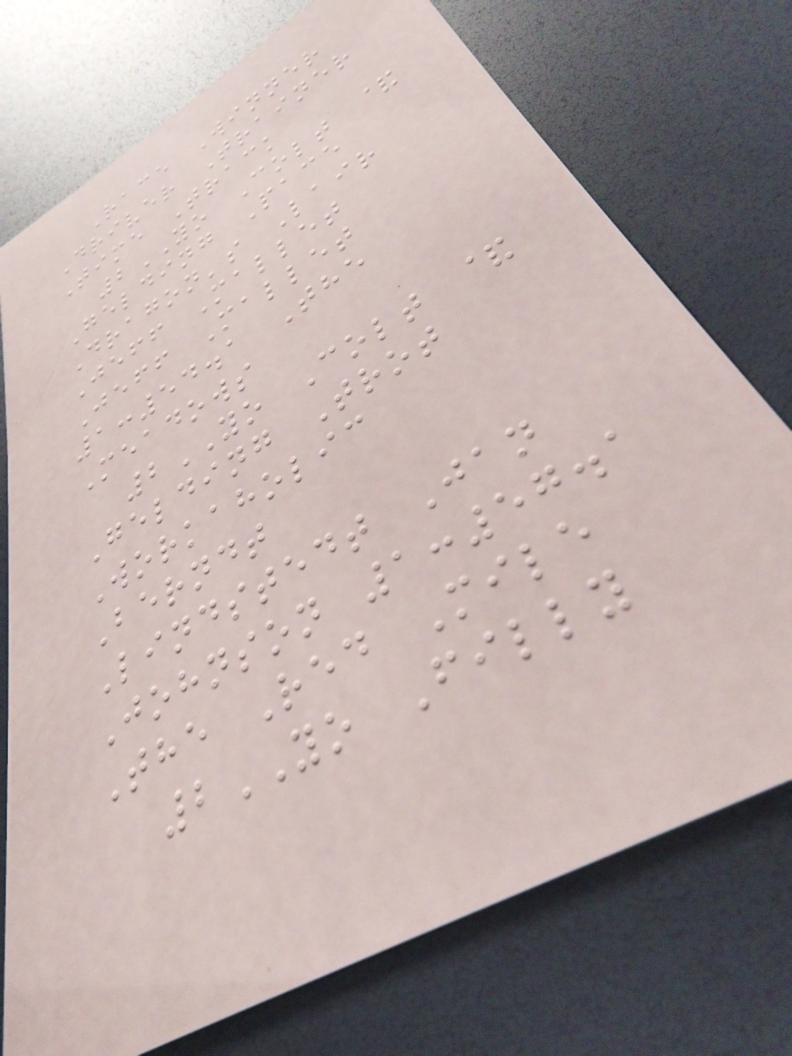Race Winner
Driver Trainer
Time Track
2YO Colt &
Gelding Pace
Dragon's Lair
Jeff Mallet
Jeff Mallet
1:54.1 The
Meadows
2YO Colt &
Gelding Trot
Workaholic
Berndt
Lindstedt Jan
Johnson 1:57.1
The Red Mile
2YO Filly
